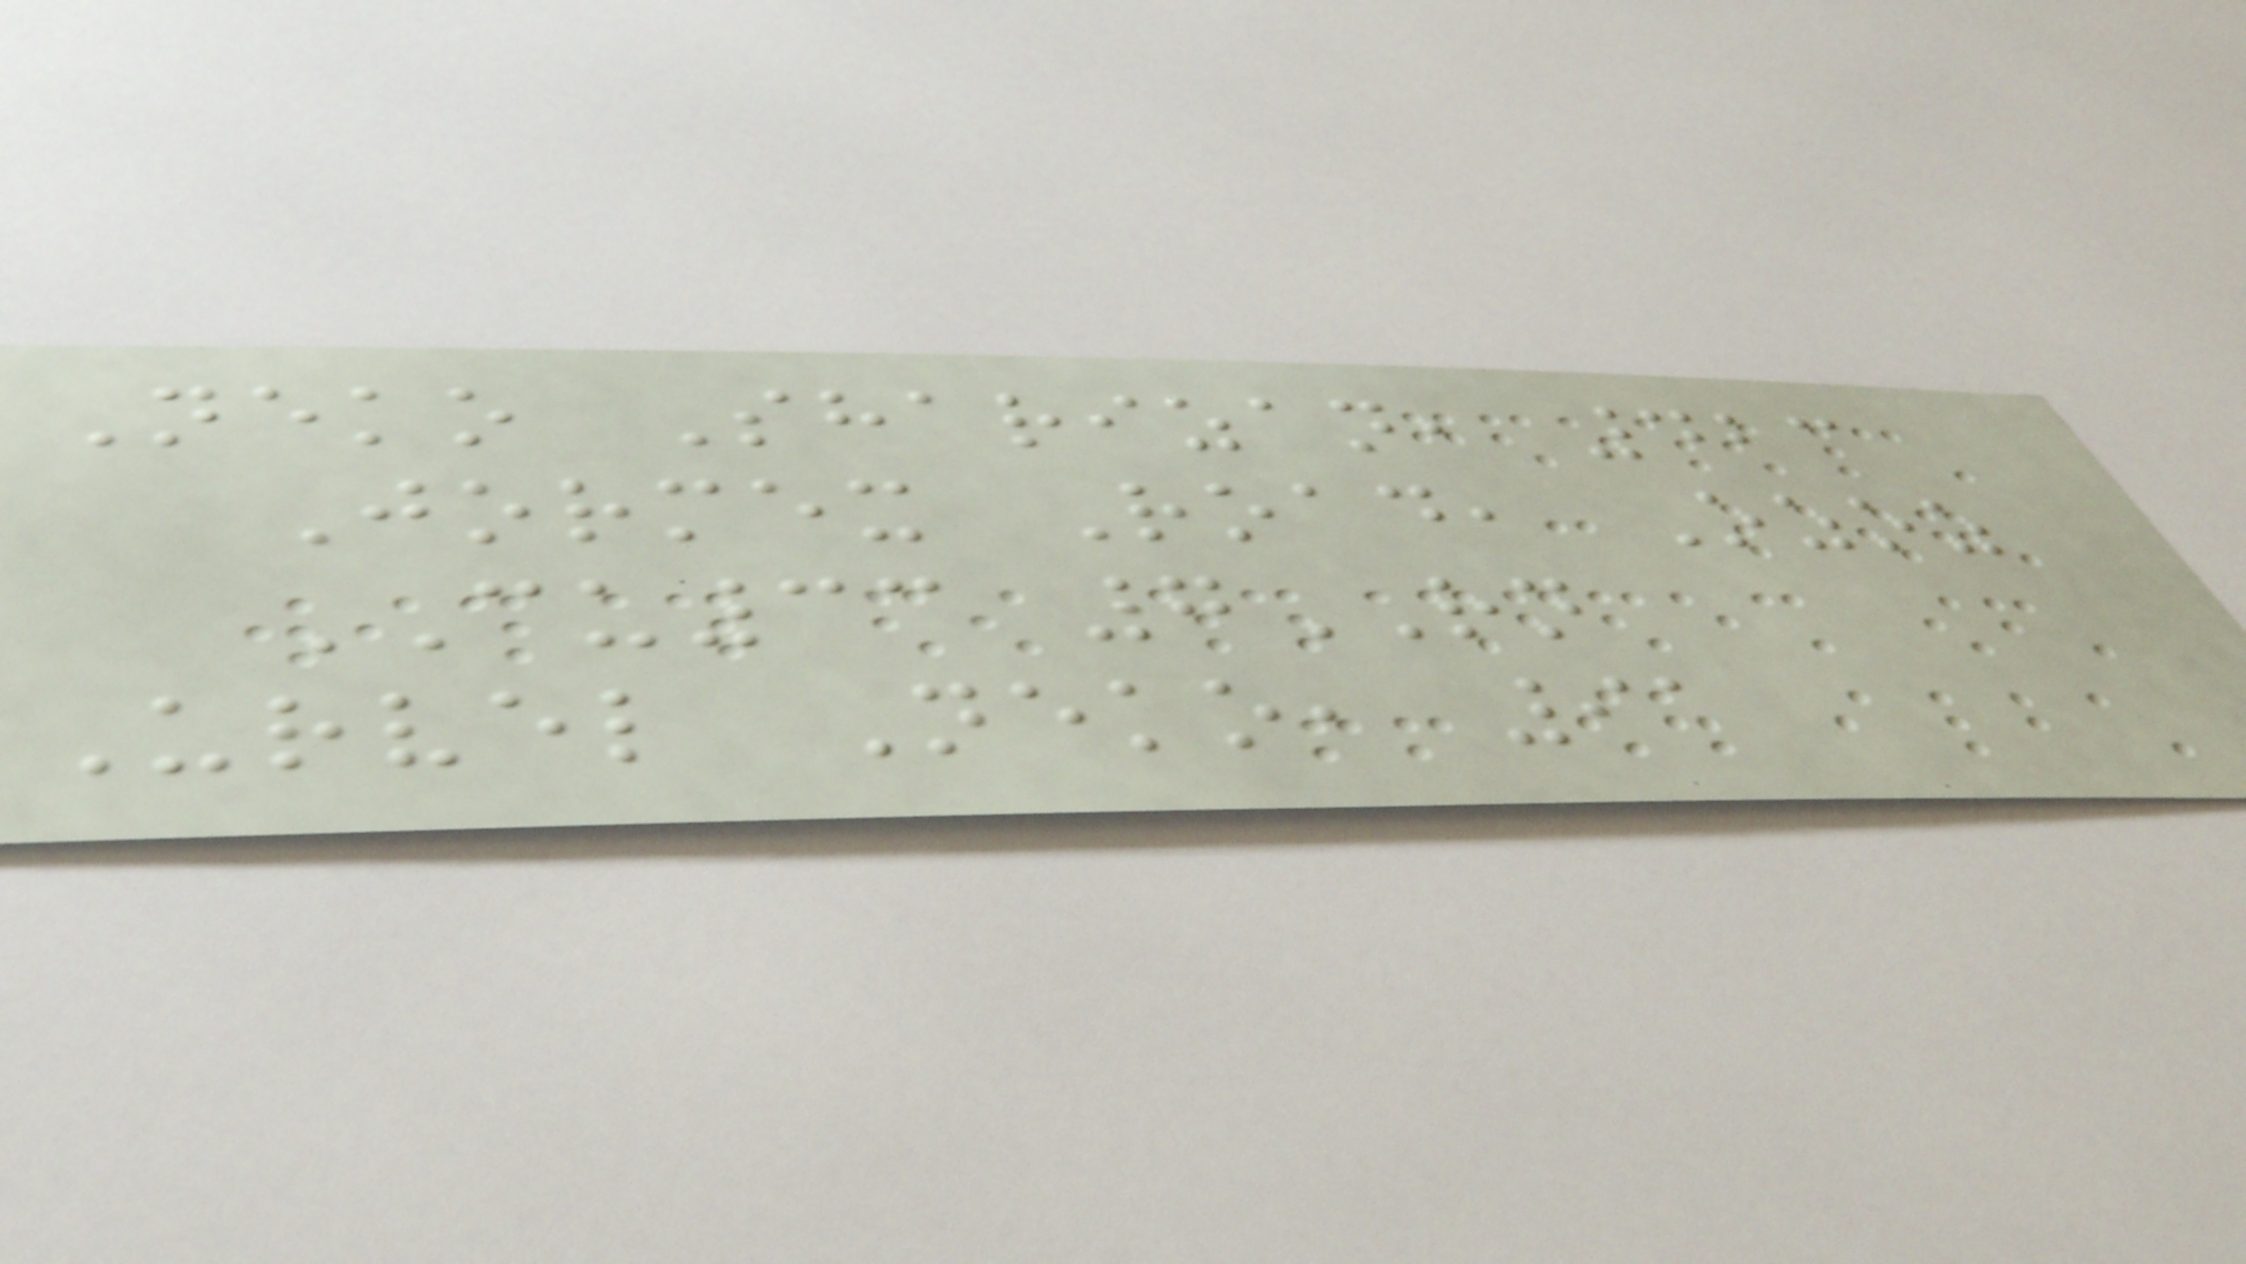Neko Sharizan, 423
Jormex Road, Ozoz
CU33 7RN
Urvel Neko, 91
